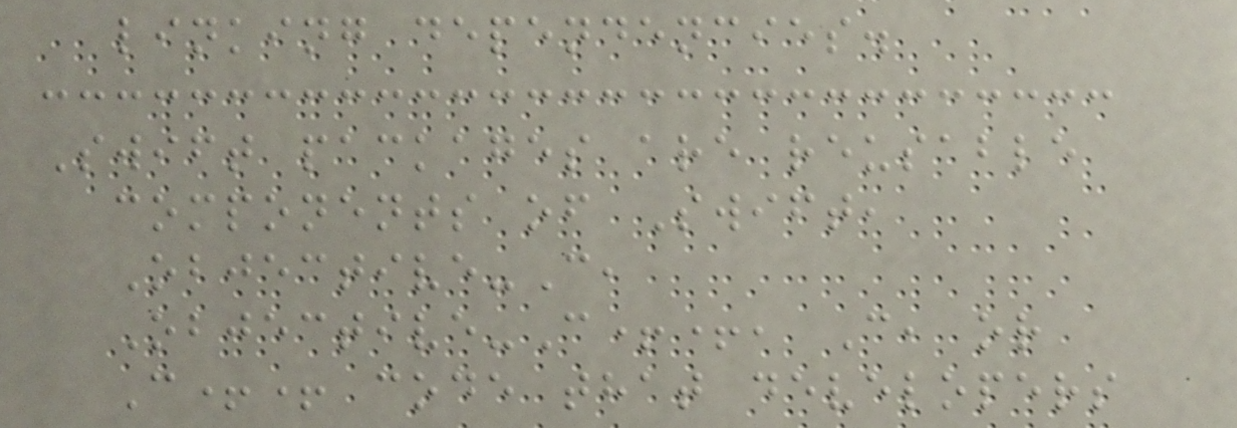linking dependencies.
Swift packages are reusable
components of Swift,
Objective-C,
Objective-C++, C, or
C++ code that developers
